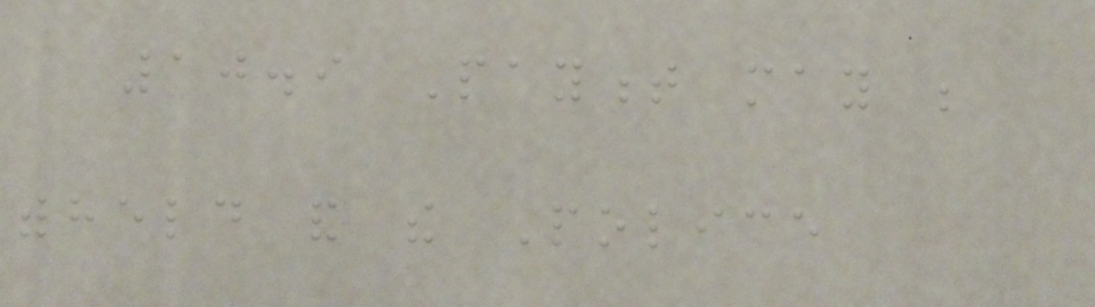10.9 Payment may be
withheld and the Police
